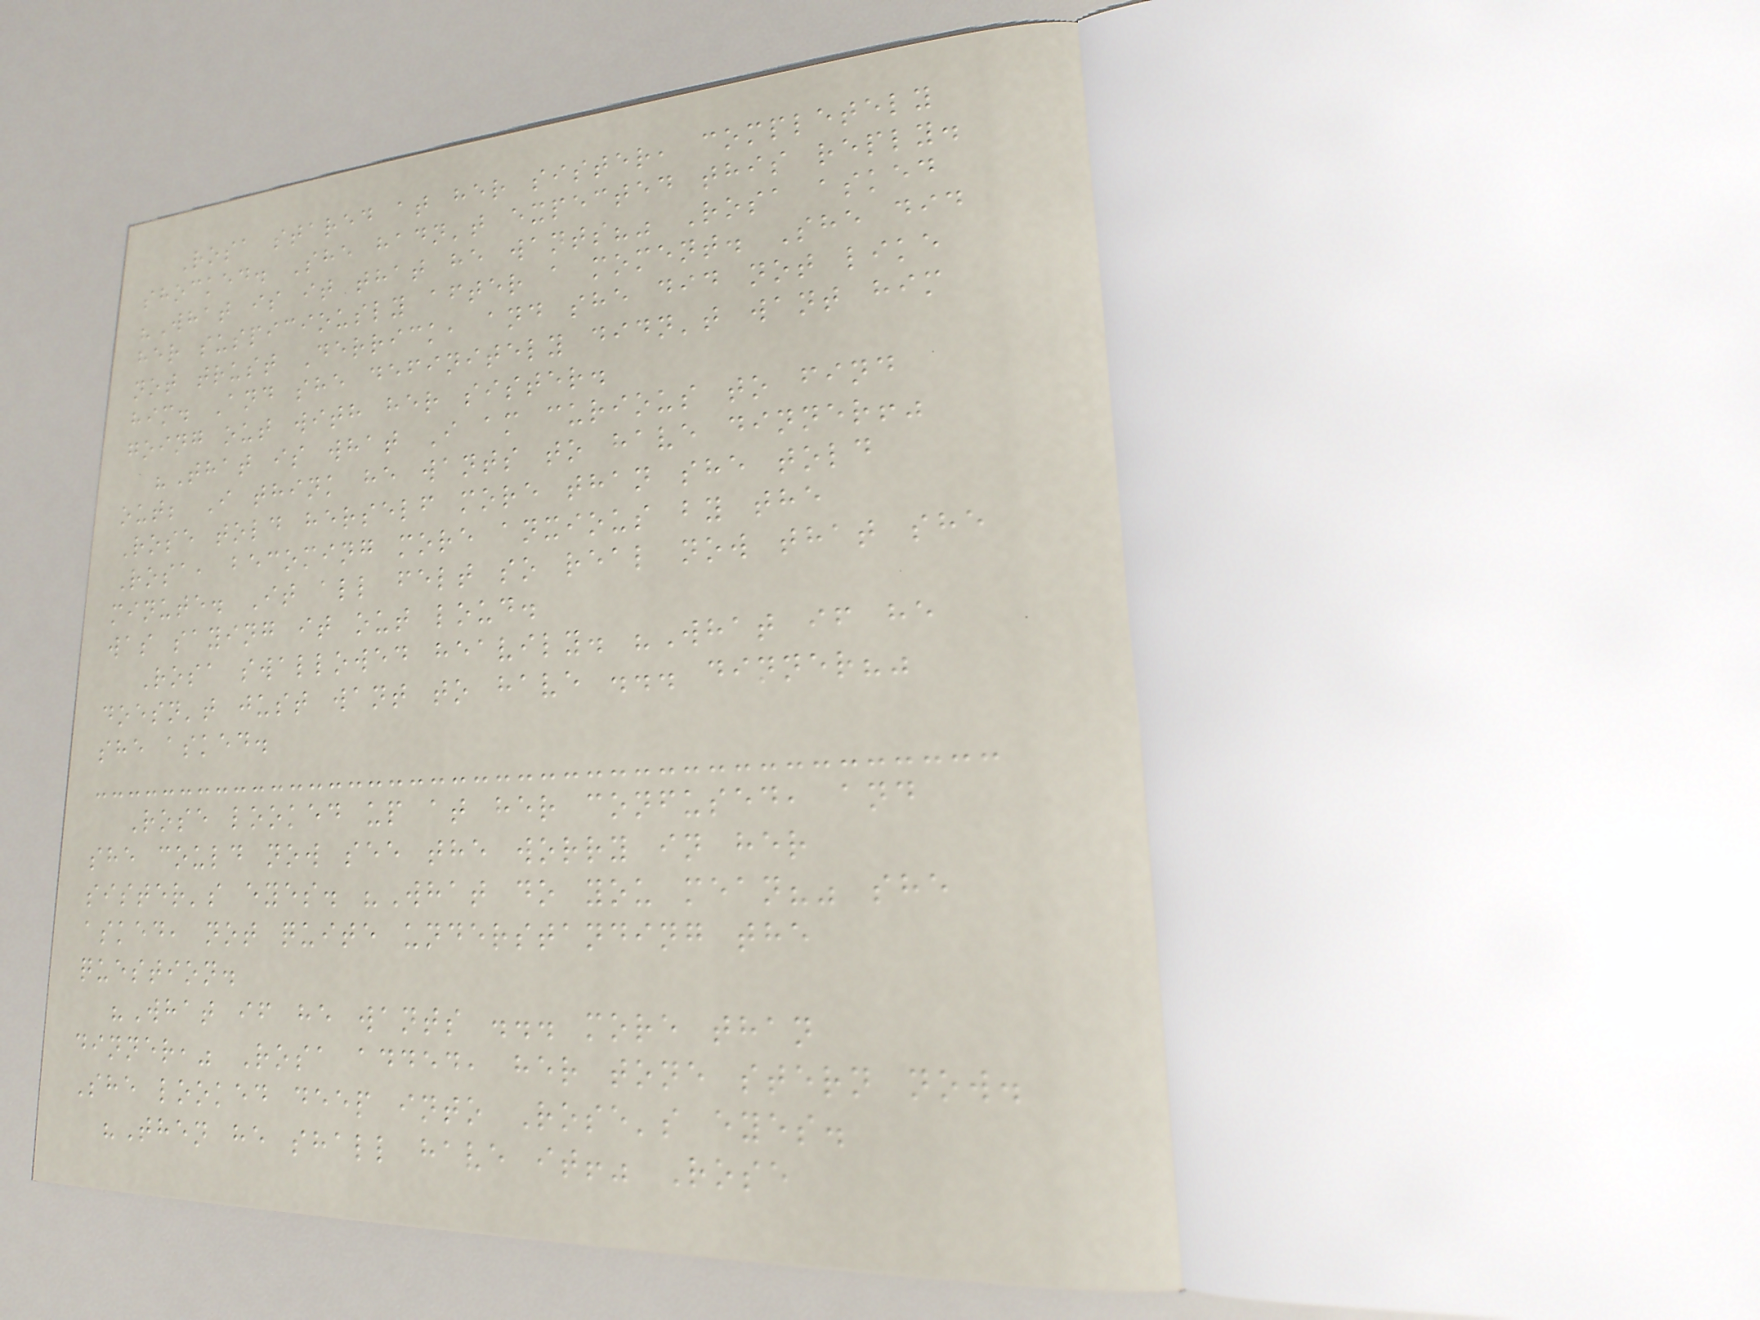Rosa stared at her sister, completely
shocked. She hadn't expected this reply.
"What is it that he wants?" Rosa asked
her suspiciously after a moment. She did
not trust Derrick, and she did not like
him. And she definitely didn't want him
going out with her sister.
"That is what I am curious to find
out; I think he wants to have dinner!"
Rose told herself more than she told
Rosa, becoming more anxious by the
minute. It all felt so real now that she
was saying it out loud.
Rosa swallowed heavily. "What if he
doesn't just want to have ... dinner?"
she asked.
Rose looked up at her confused, and
she could now see the worry in her
sister's eyes. "What do you mean?" she
asked, not quite understanding the
question.
"What if he wants ... more than
dinner," Rosa added, her tone stern now.
She looked deep into Rose's eyes.
"Then he shall have it!" Rose
